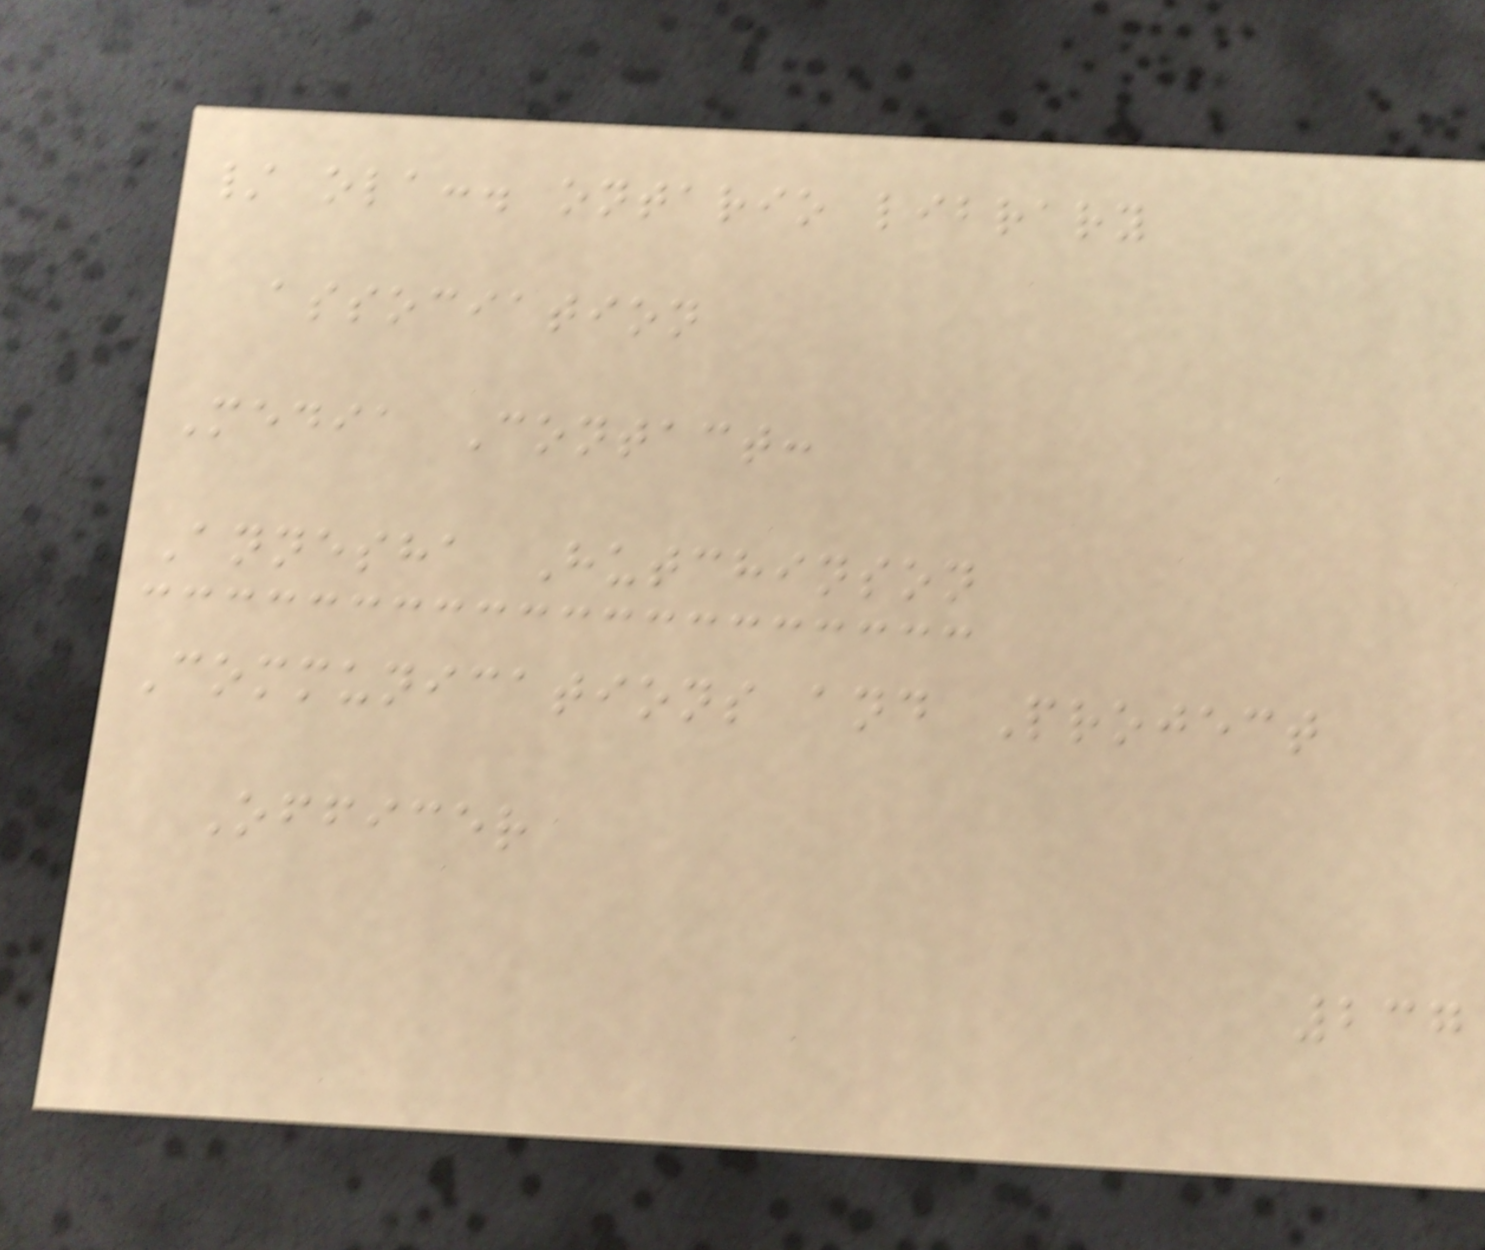/ ola:. ontario library
association
Media Contact:
Annesha Hutchinson
Communications and Project
Officer
237
